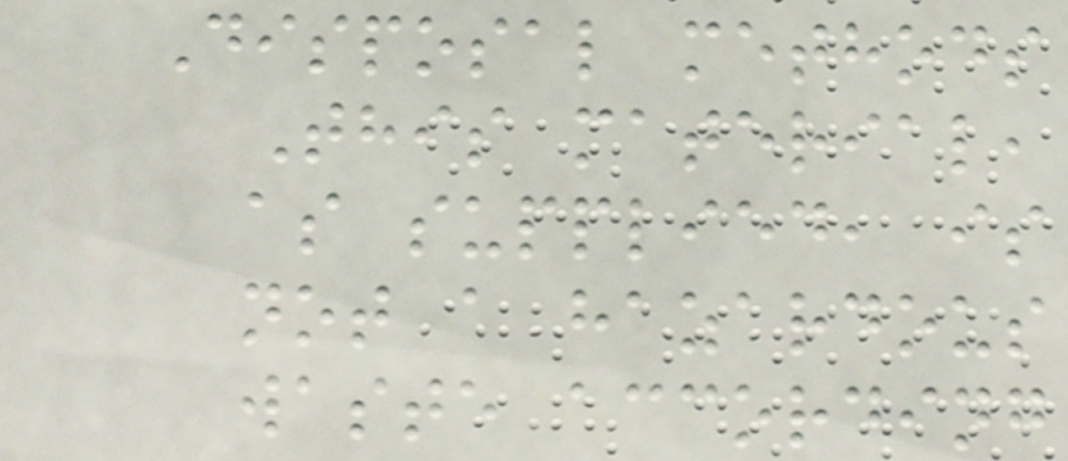Disposal methods
This material,
as supplied, is
not a hazardous
waste according
